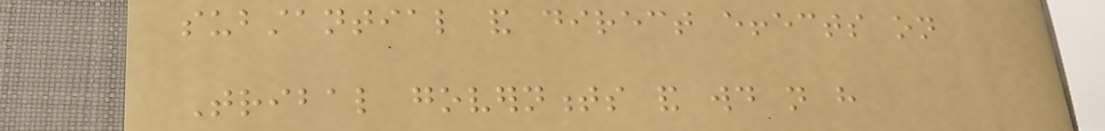substantial and direct effects on
Tribal governments and would not have
